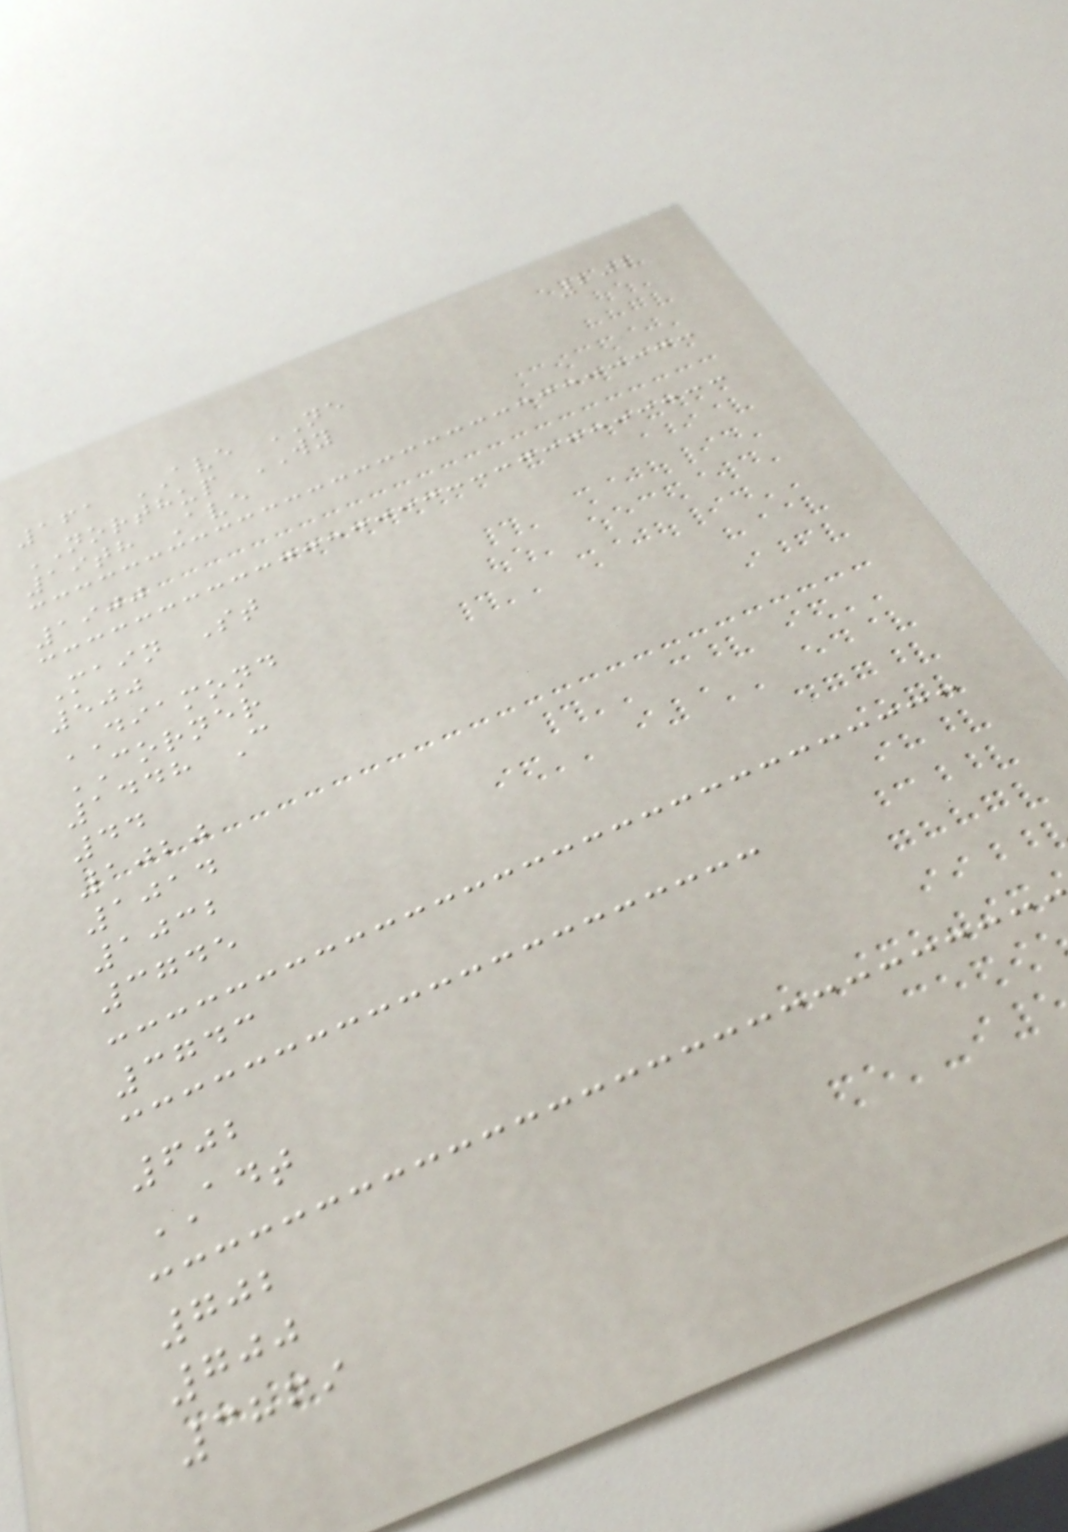202
161 AVE NE
NORTHUP WY
19th Ave
1900
Main St
500
DIAMOND
CORNER
1448 C
44
1020
1014
1032
3745
3743
602
ADT
702
700
3869
